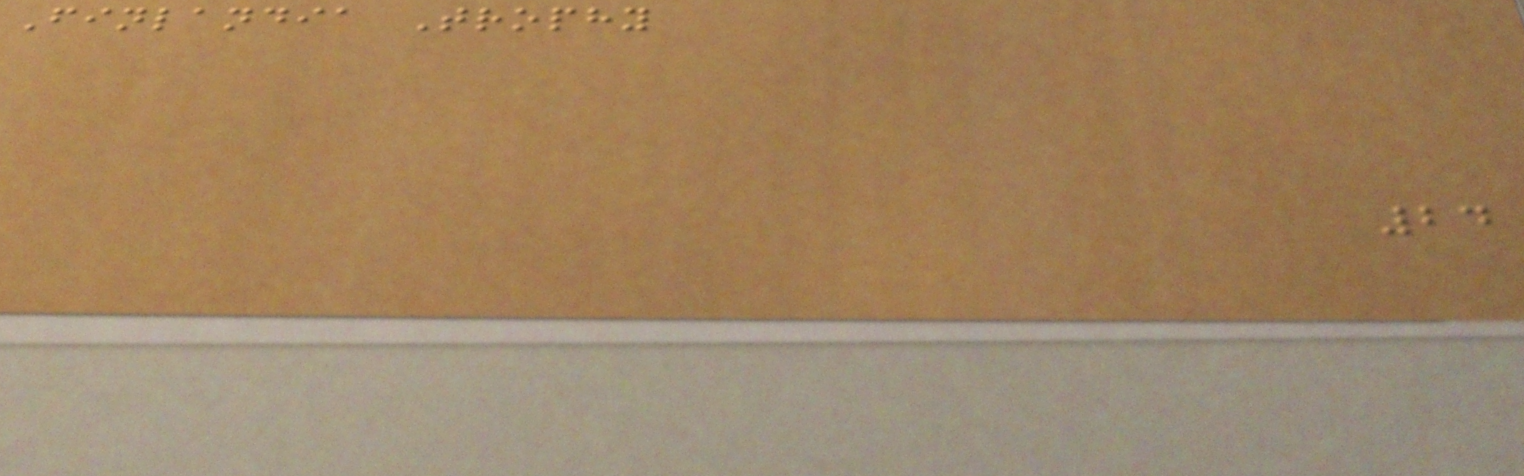Finlandia Trophy
24
